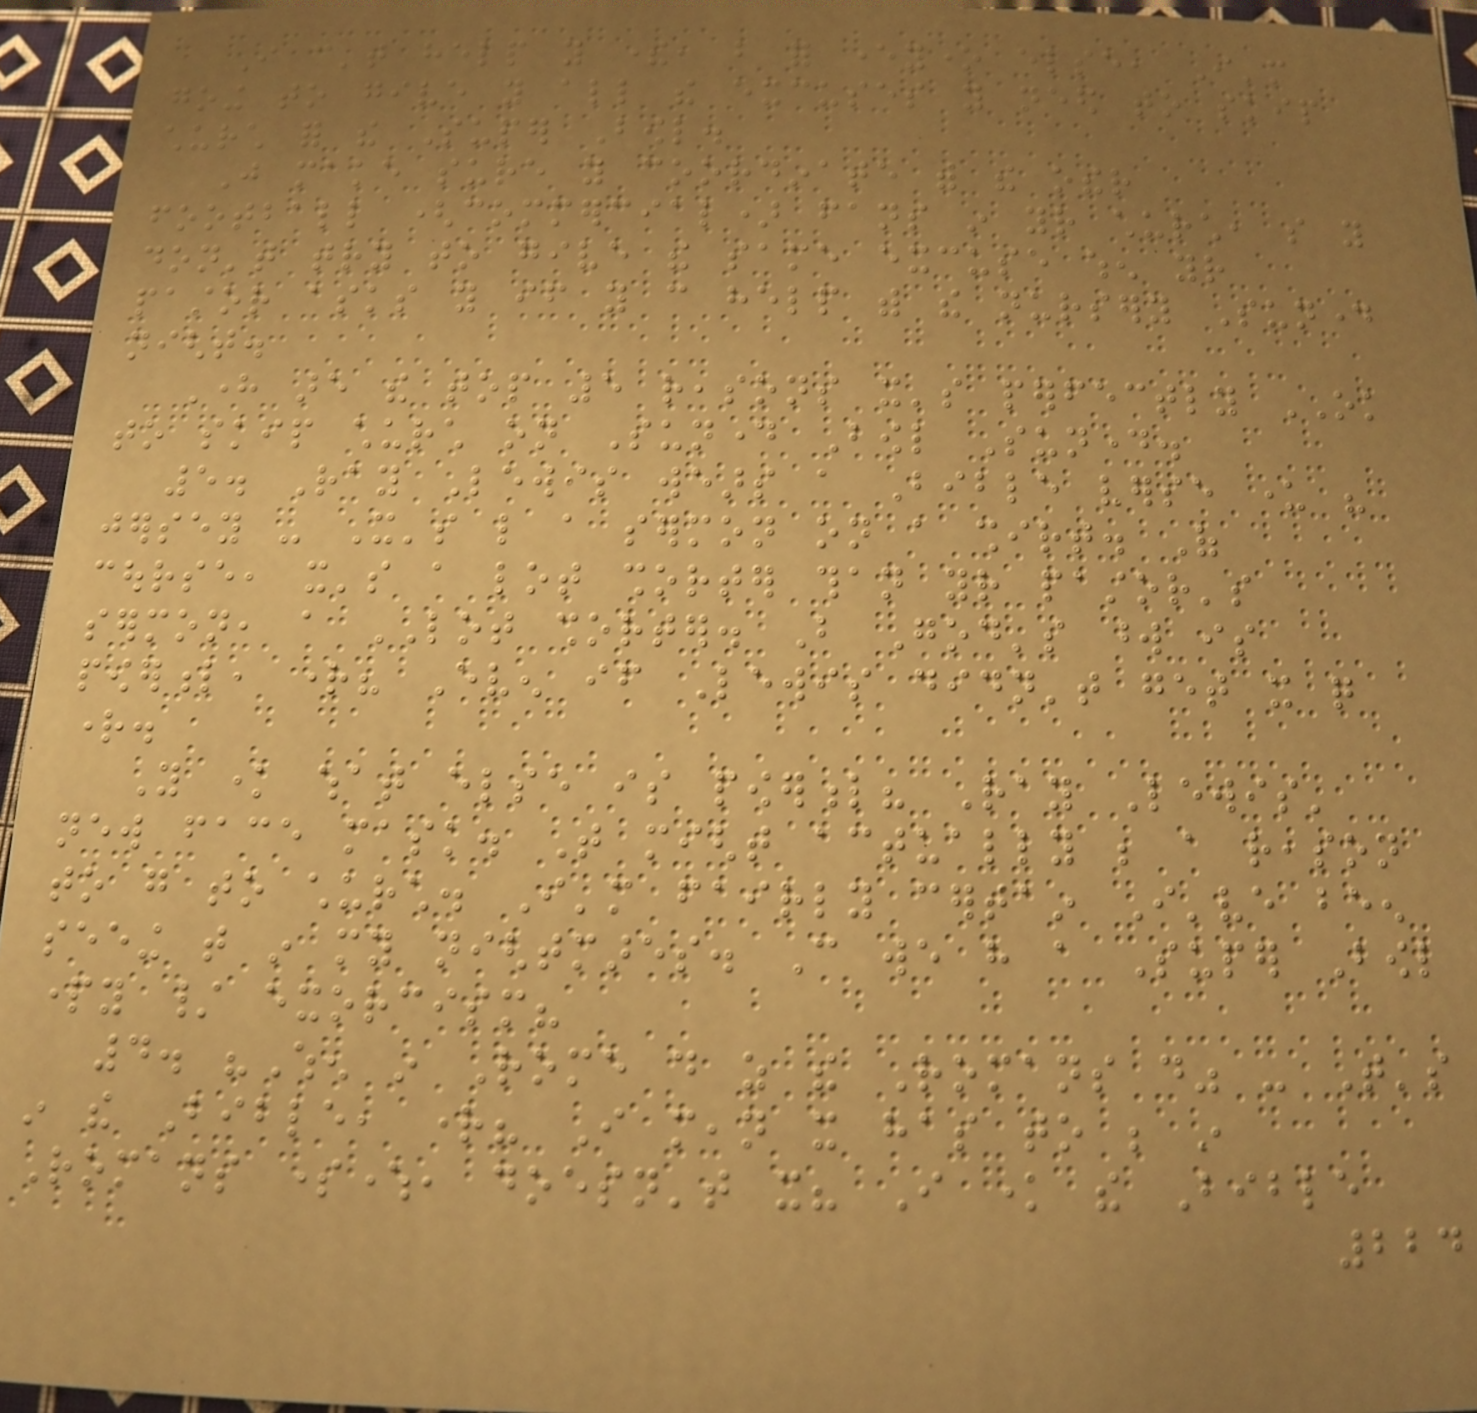I can't help you there, but for everyone else, I'm
going to give you all the excuses you need to skip
church for the Super Bowl.
Just make sure you coordinate with the other
football (commercial) fans in your church, so you
don't try to give the same excuse when your
pastor asks you if you can help with the nursery Sunday
night.
Here are the top 5 reasons it's perfectly OK
to skip church on Sunday Bowl Sunday.
5. Ray Lewis wears a Bible verse under his
jersey - It's like a sermon on a shirt. Of
course, it's a lot shorter than your pastor's
sermon, a LOT shorter. But God's word is
powerful, right? Even if Lewis didn't get it quite
right.
You know what else is powerful? Ray Lewis'
new face mask. That might actually be a reason
to go to church. I'm fairly certain I've been
seeing that in my nightmares. Can we have a Super Bowl
party / exorcism?
4. "When in Rome do as the Romans do" - That's
in the Bible, right? I mean it has to be in
Romans somewhere, doesn't it? I know the Bible
224
